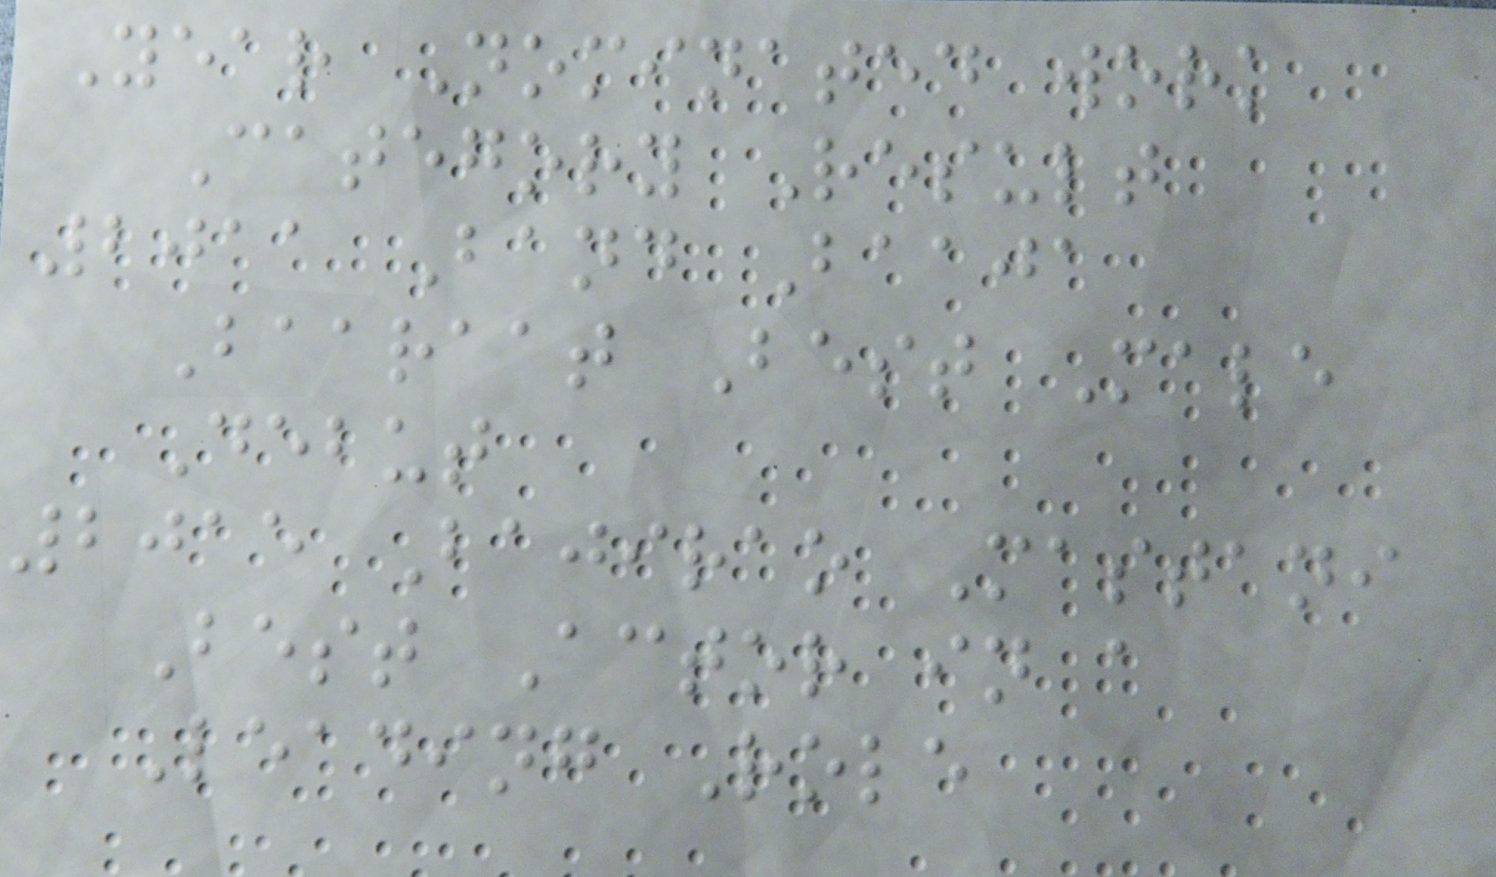Year Nominated work
Category Result
2011 Band Baaja
Baaraat Best Male
Debut
2015 Bajirao Mastani
Best Actor in a
Leading Role
